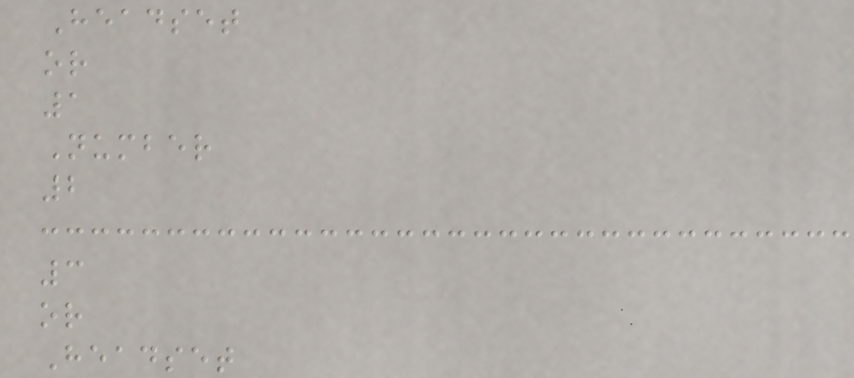Headset
or
1
Number
2
3
or
Headset
